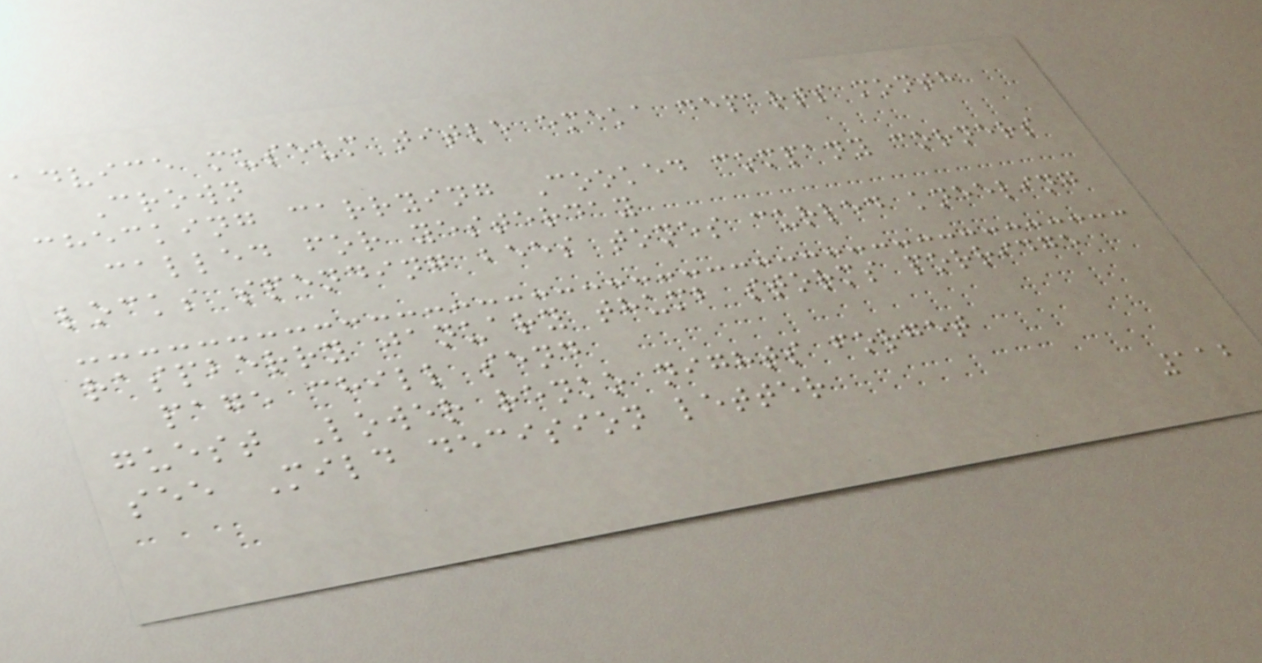advice museum title emeka departs month
Crown
checking carrying Cooked company corners
called for yesterday
locks spending bees tones curled kneeling
raspberry january thumb storms porridge
page chill send
guest Lower renko nights forget
see Mild decision letter
112
